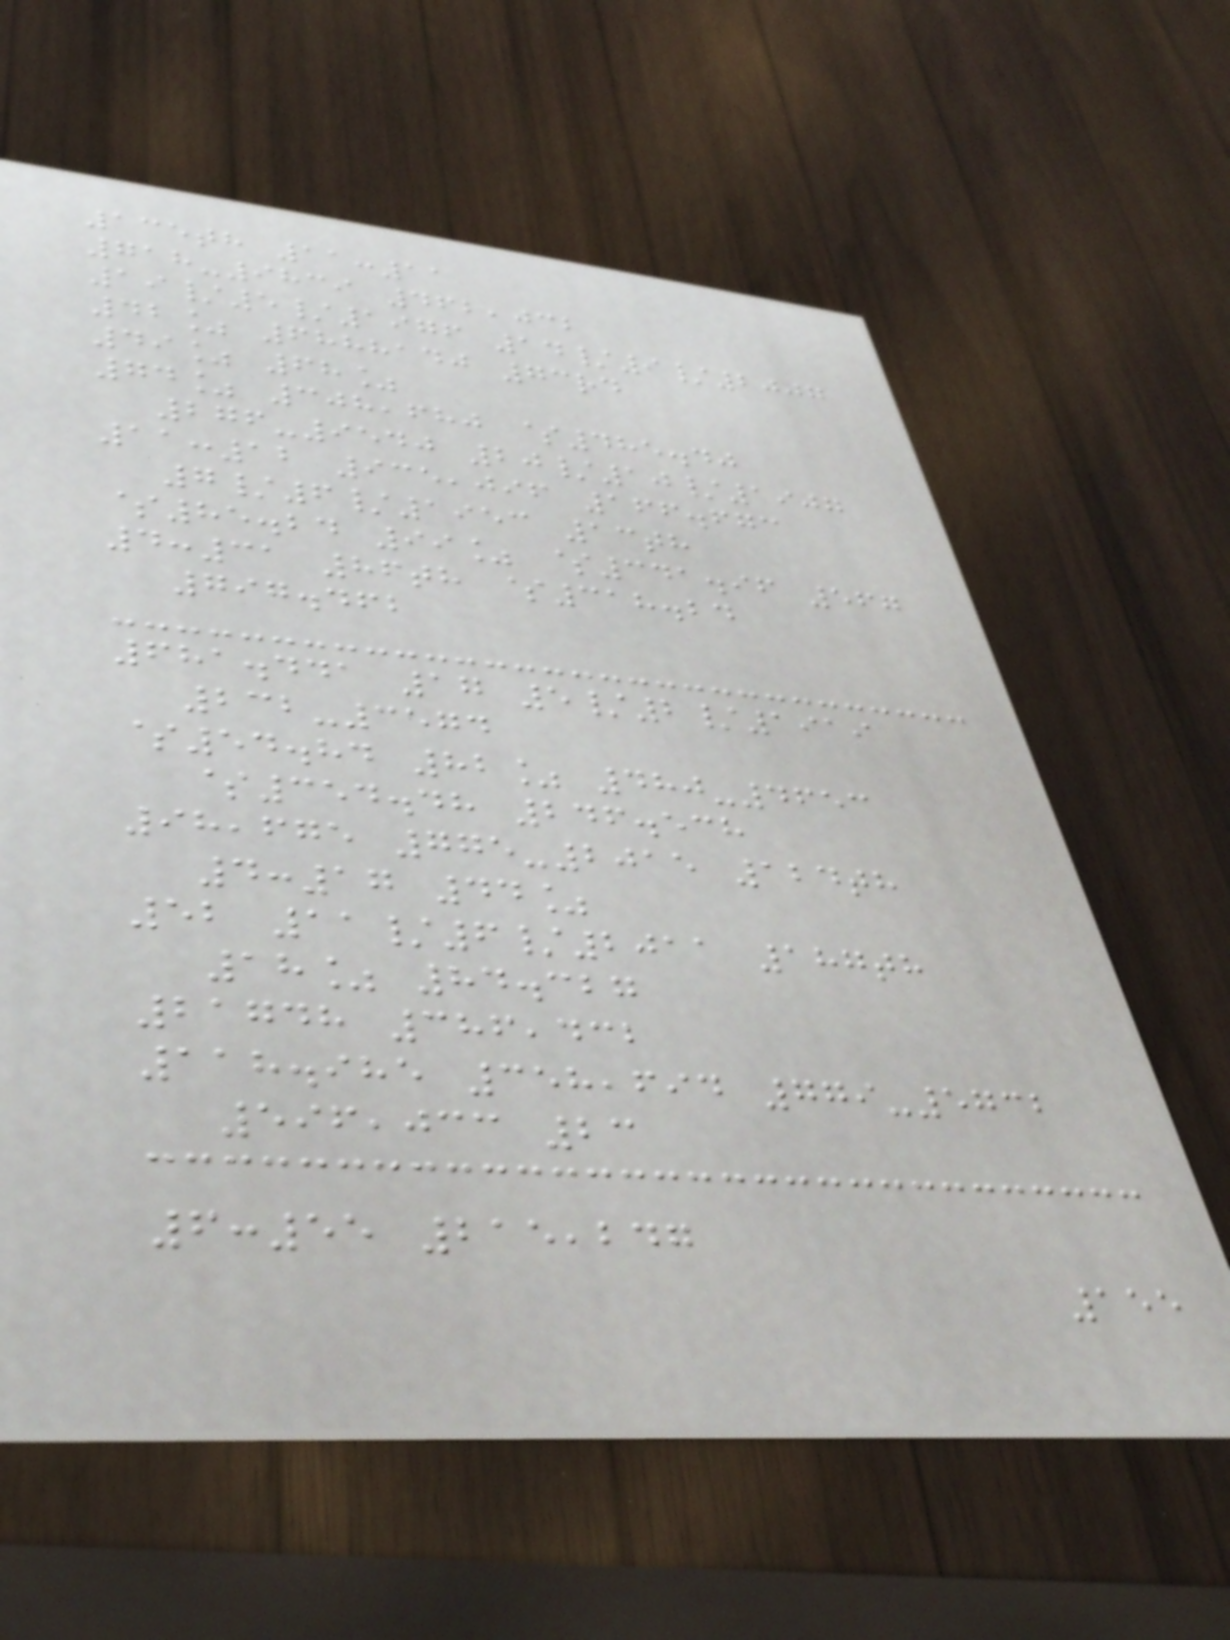135th 11:11
718-9839 462,032
19/5/1976 14/9/2007
42% 6888140 73rd
49% 68%
74% 308,680 $485.40
276-9540 20/10/1907
11:12 935,096 166.673
7/6/1953 13th
$85.24 99% $341.96 567
4:31 86th $318.24
797.462
681.441 17 5/2/1919
232-3574
$54.84 82% 480-4653
$354.48 246.538
98,675 775-2015 124th
4:17 44%
52 11/6/2011 187th
18% 84.327
21748 386,432
118.985 358,694 779-5732
596,033 23
6:55 215,247
155
